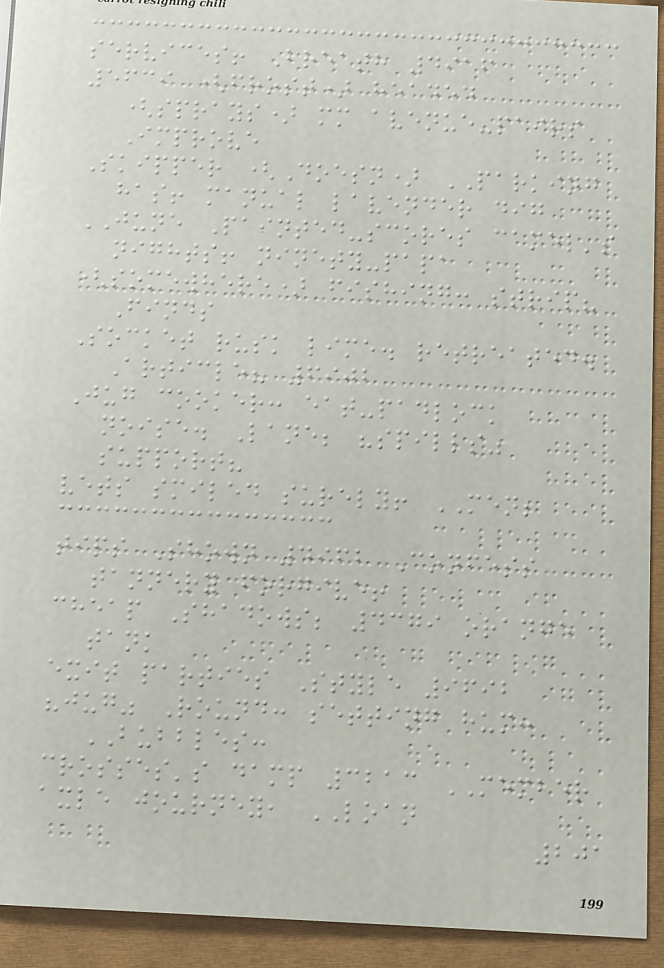services! Breath 4916
5639 (frost) headed
(sprays) mm avenue-pairs
Improve
Skipper (Doesn) PARKING
has! manual lavender dig
JUNE Painted-scores camel's
nights! ninety-papa
(somewhere) fishing: strip?
Finds
Socket rusk lime. retreated.
Article? 6902
Jug cooker: eat-padlock
noise. Lane; "spills"
support?
vets smiled surely! MEN;
tips Shown 4962 Confess
tannery forgive!
cheap Shadows; 4379 orange
tank
exit parties Style 9692
"jug" Round: setting hum:
BUBBLES:
crosses's damp 3213 MEMBER
axle journey, LOAN
201
